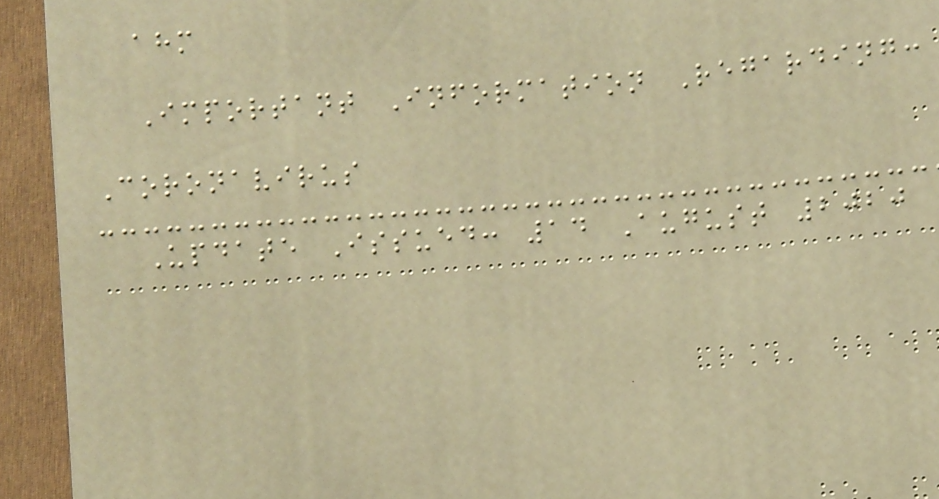ahm
Important Information Regarding:
Coronavirus
Update Issued: 14 August 2020
